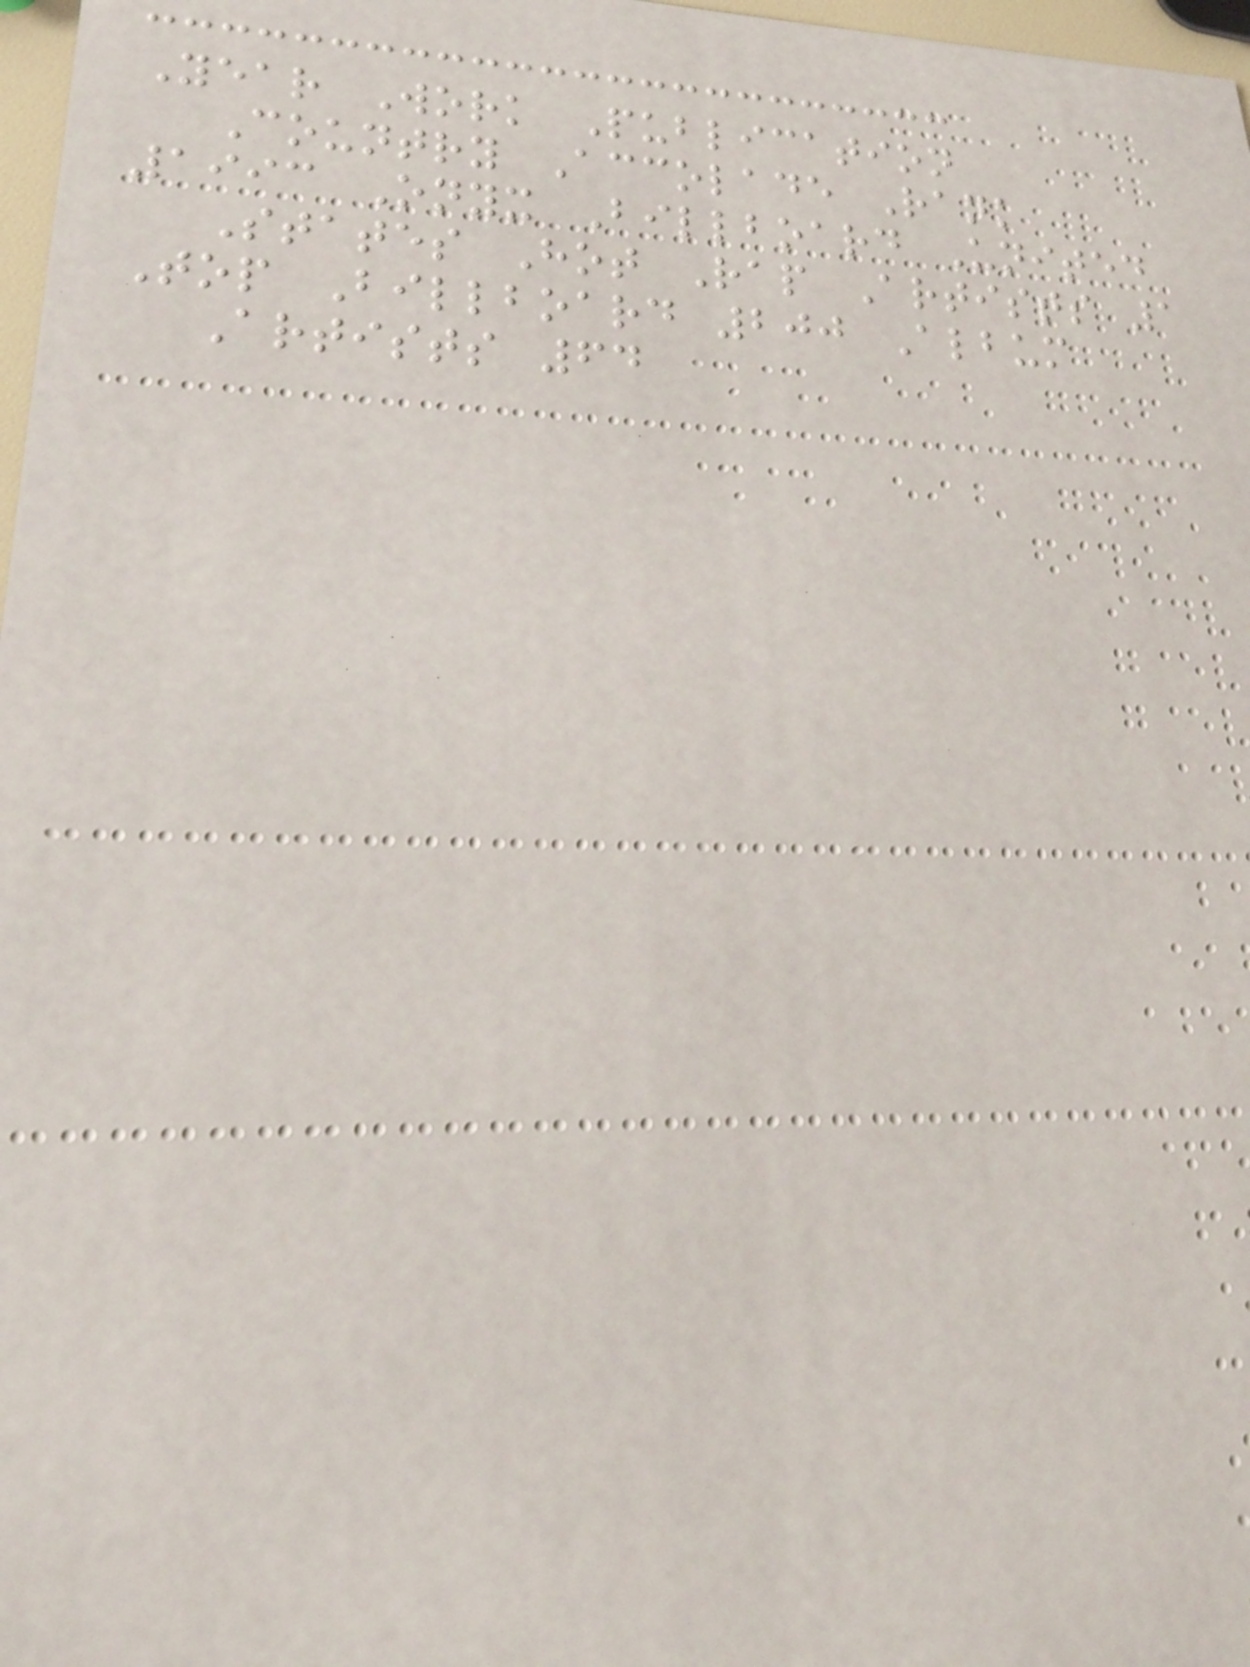Year Work Publication
Country Accolade Rank
1993 Onyx Billboard United
States Hot Rap Artists 1
Top Billboard 200 Album
Artists 64
